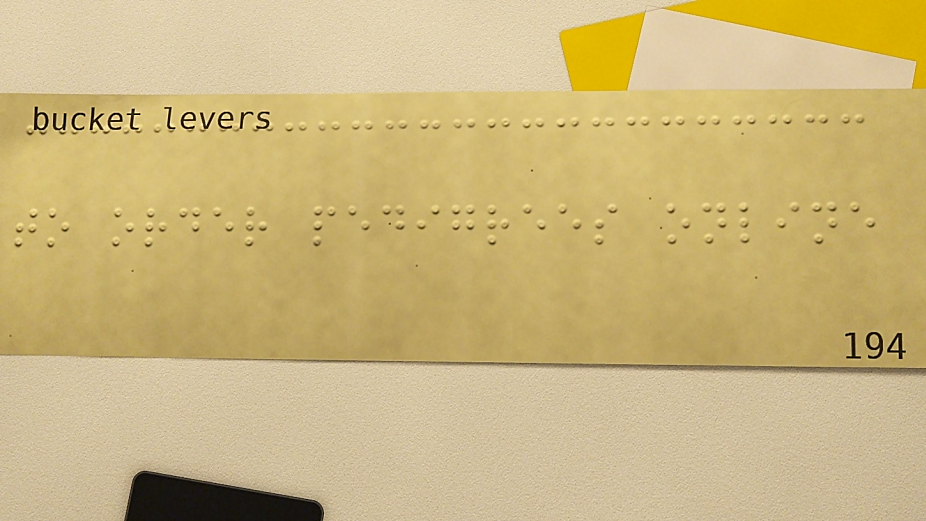to order pedigrees online
